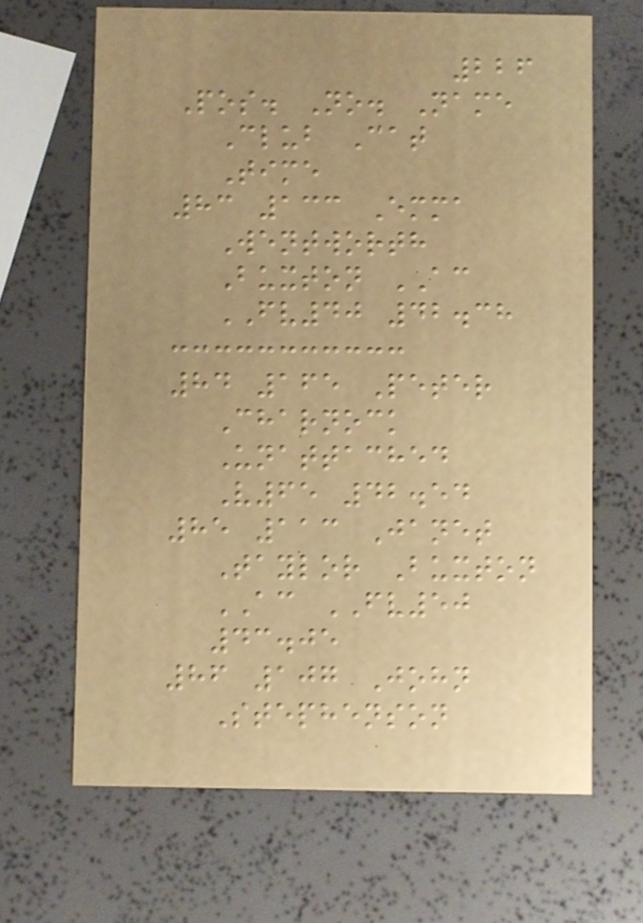226
Pos. No. Name
Club Cat
Time
83 133 Emma
Wentworth
Buxton AC
FV40 42.38
84 165 Peter
Charnock
Unattached
V65 42.54
85 113 Janet
Taylor Buxton
AC FV50
43.05
86 107 John
Stephenson
